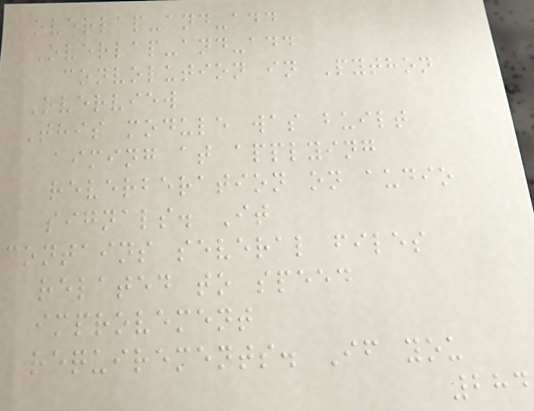overlap-and-add
Overlap-and-add
convolution in Python
Overview
This module was built
aiming at applying
reverberation on audio
signals. It
contains several files
related to speed
improvement
requirements. If you
284
